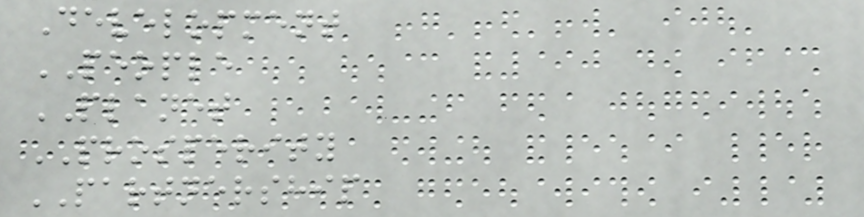Development
PEOPLE
PLANET
PROSPERITY
PARTNERSHIP
